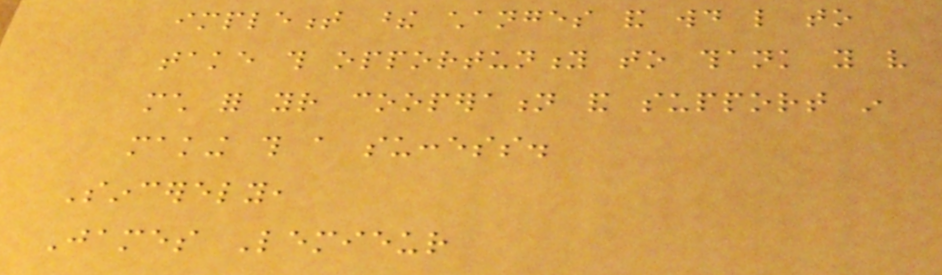implement these changes and would like to
take this opportunity to thank you very
much for your cooperation and support in
making this a success.
Sincerely,
James Lemieur
